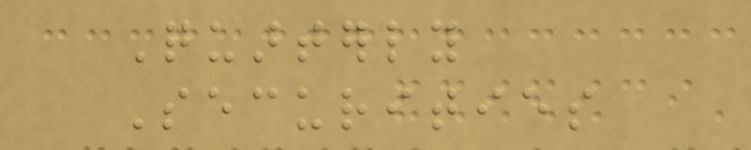Quarterly
Securities
